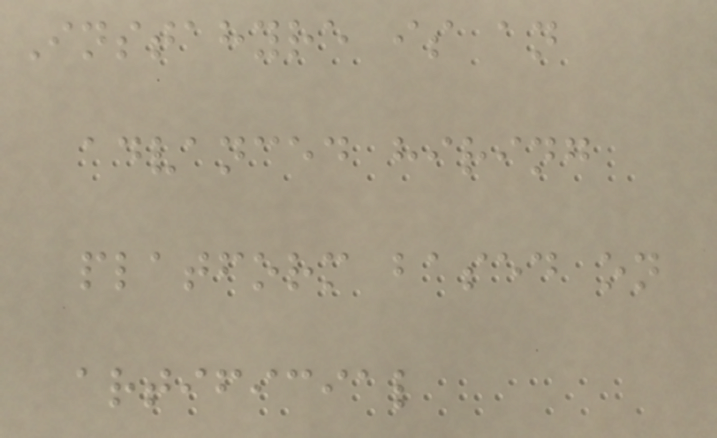Instahyre is an
advanced hiring
platform based on
artificial
